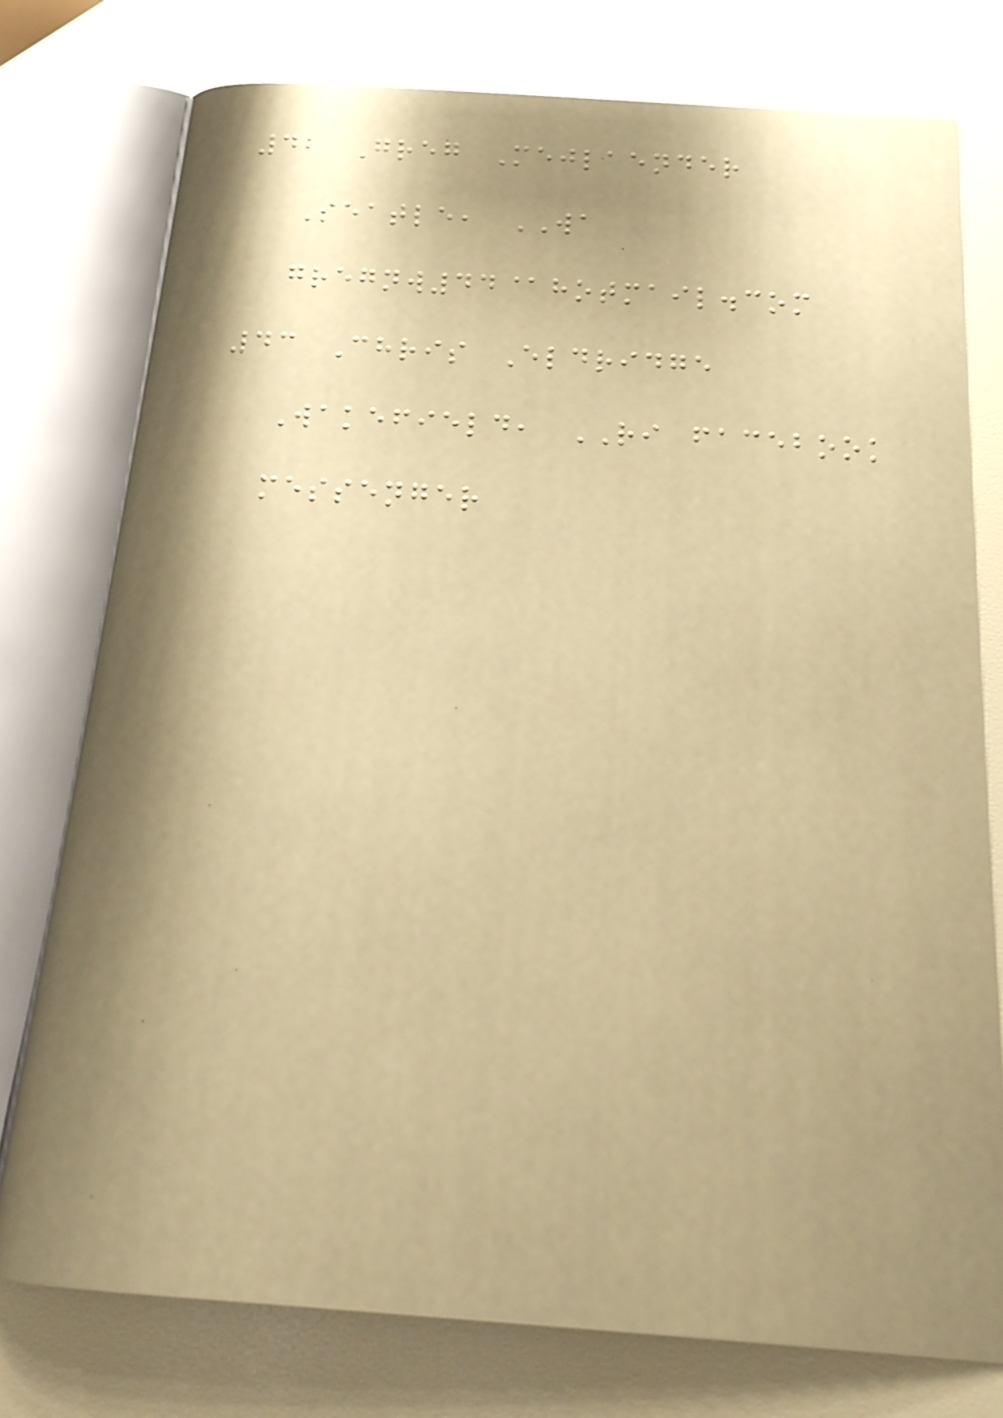42 Greg Mejlaender
Seatle, WA
gregnw44@hotmail.com
43 Chris Eldridge
Wakefield, RI facebook
messenger
